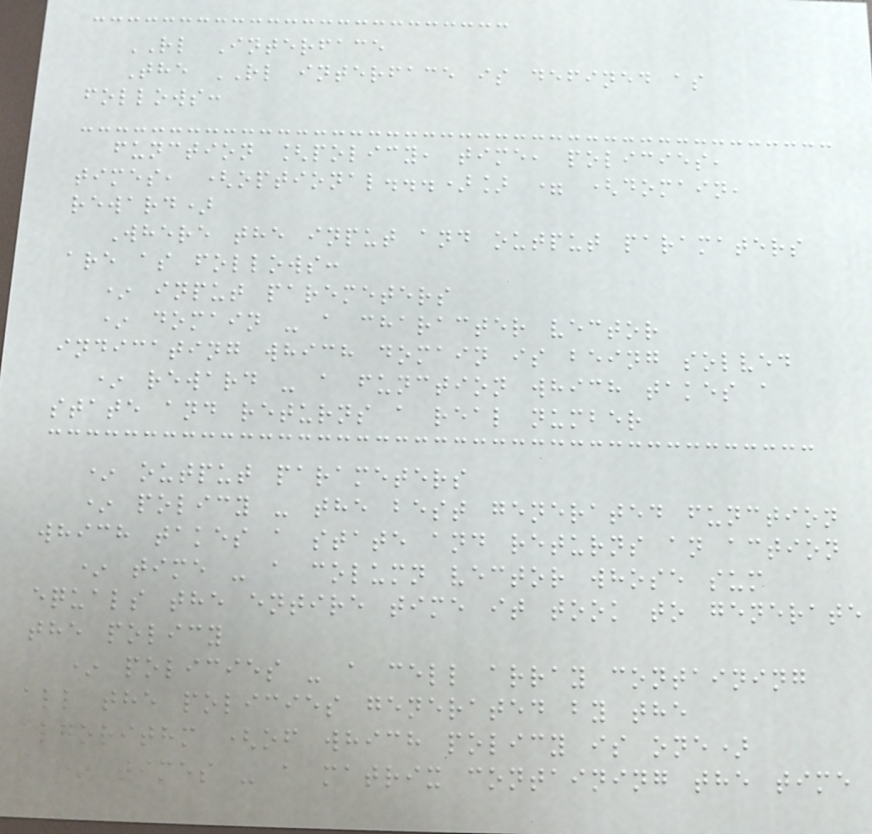RL Interface
The RL interface is defined as
follows:
function [policy, time, policies,
times, (optional...)] = (domain,
reward)
Where the input and output paramaters
are as follows:
* input paremeters
* domain - a character vector
indicating which domain is being solved
* reward - a function which takes a
state and returns a real number
* output parameters
* policy - the best generated function
which takes a state and returns an action
* time - a column vector whose sum
equals the entire time it took to generate
the policy
* policies - a cell array containing
all the policies generated by the
algorithm (of which policy is one)
* times - a matrix containing the time
